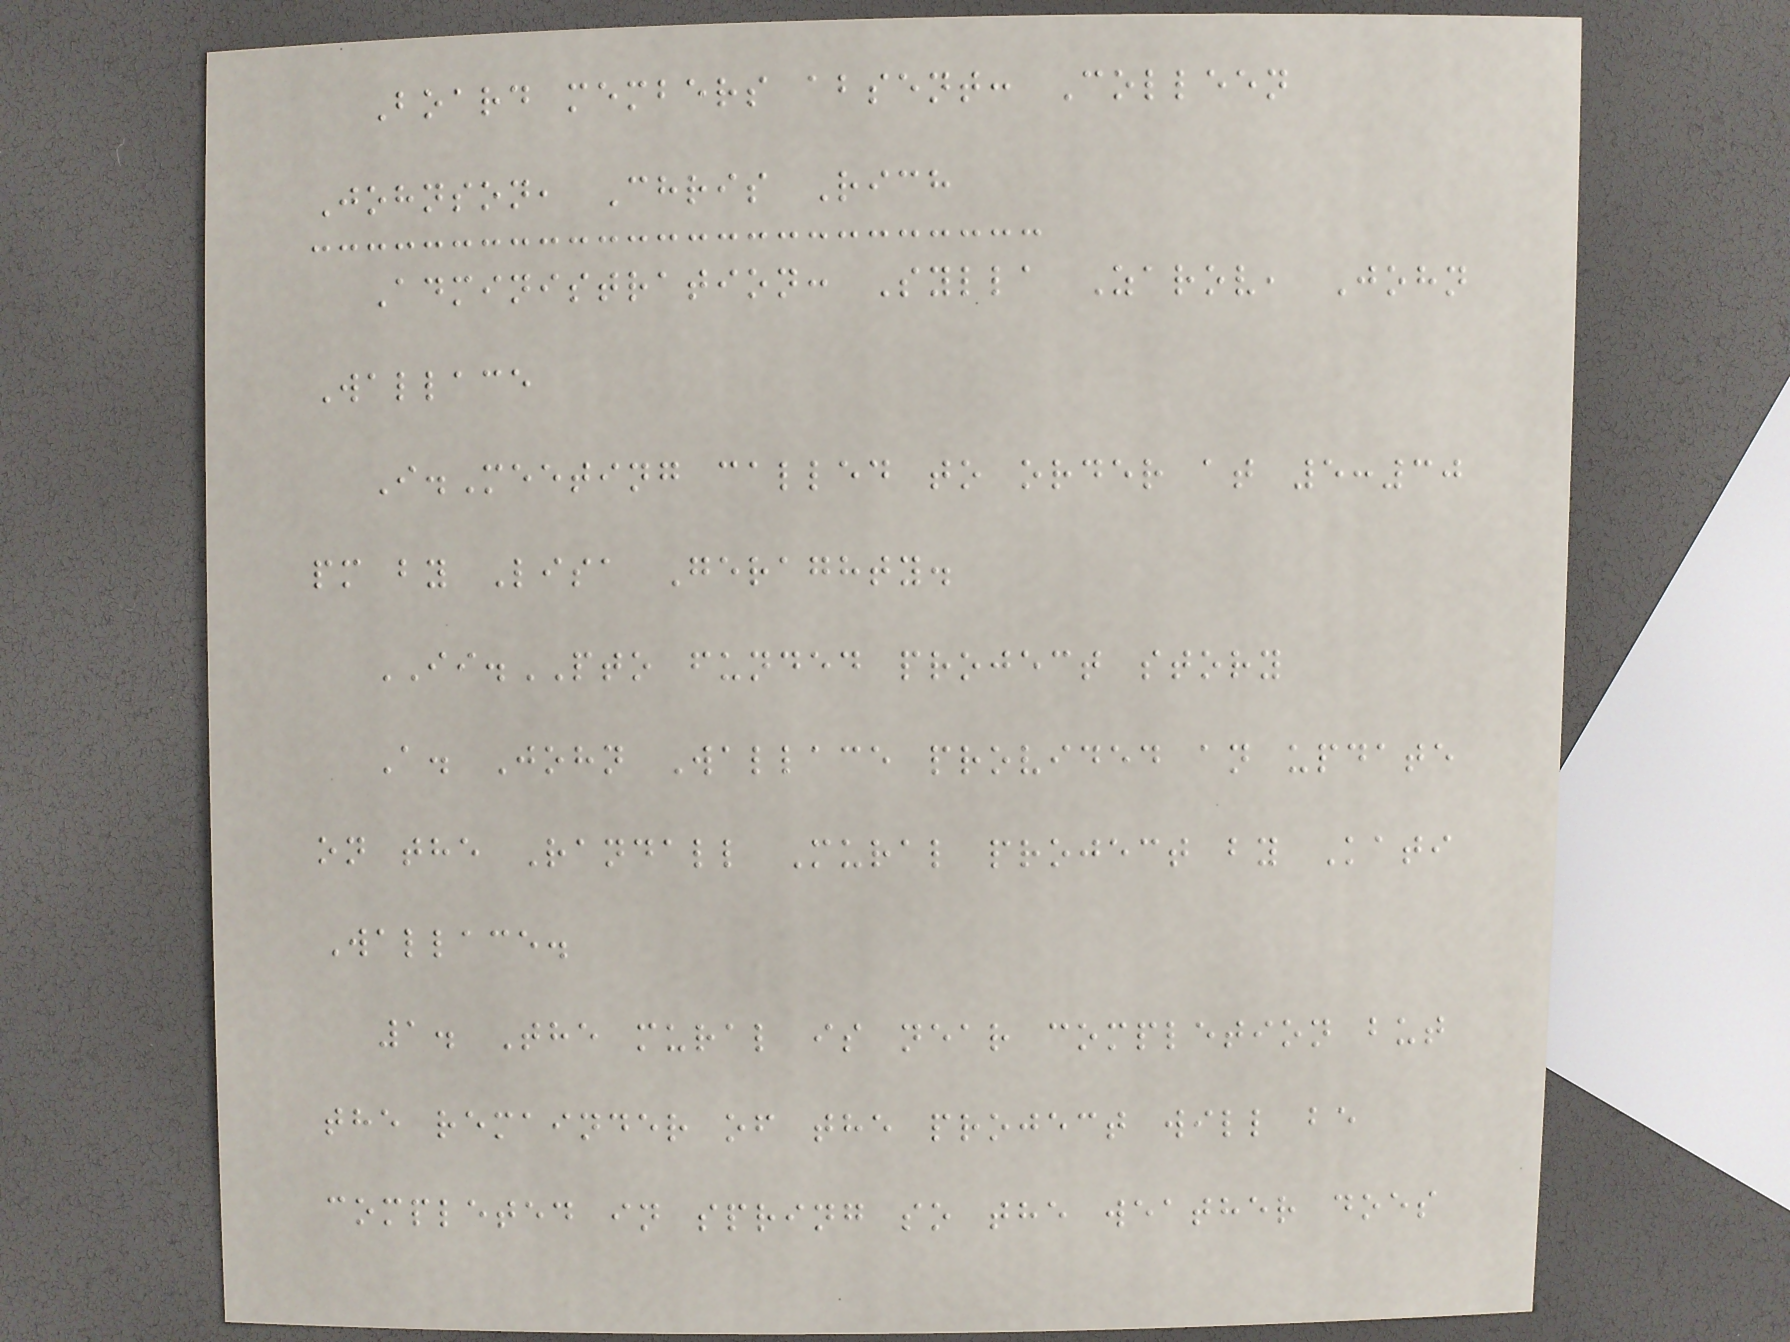Board members absent: Colleen
Johnson, Chris Rich
Administration: Sylla Zarov, John
Wallace
I.Meeting called to order at 5:30
pm by Lisa Geraghty.
II.PTO funded project story
A. John Wallace provided an update
on the Randall Mural project by Kati
Wallace.
1. The mural is near completion but
the remainder of the project will be
completed in spring so the weather does
